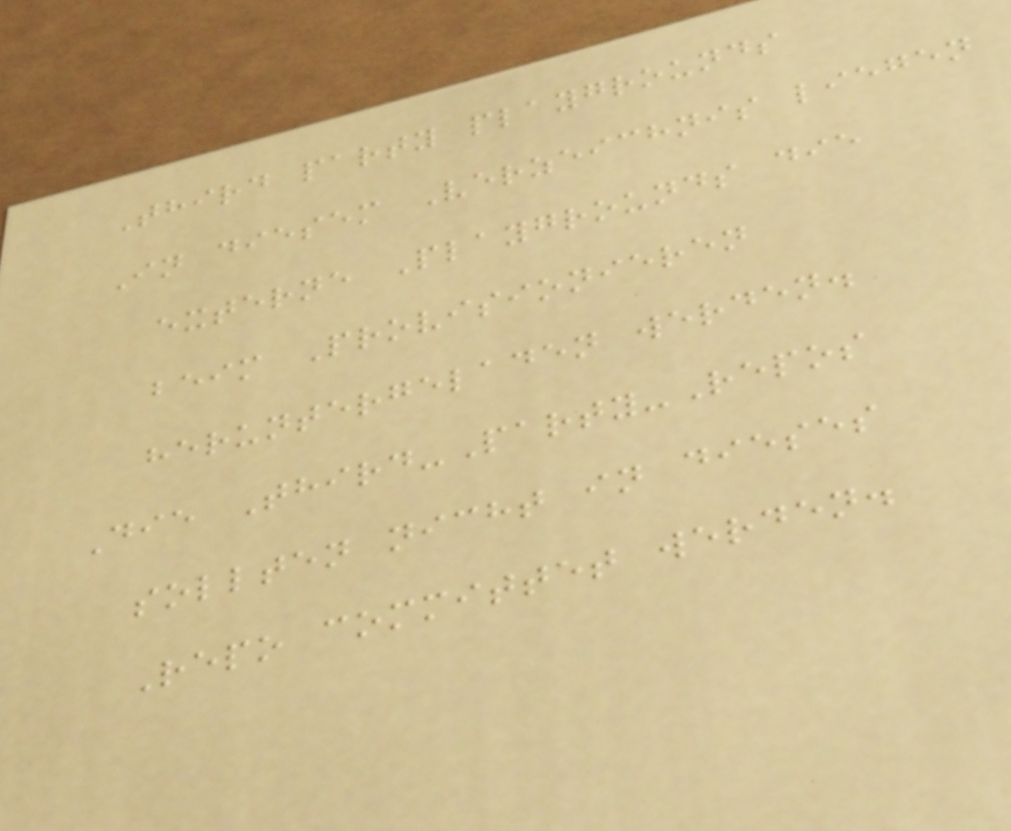Third party playgrounds
In diesem Verzeichnis liegen
externe Playgrounds die
beim Provisionieren
heruntergeladen werden.
Die Third-Party-Repos
sollten nicht in dieses
Repo committet werden.
